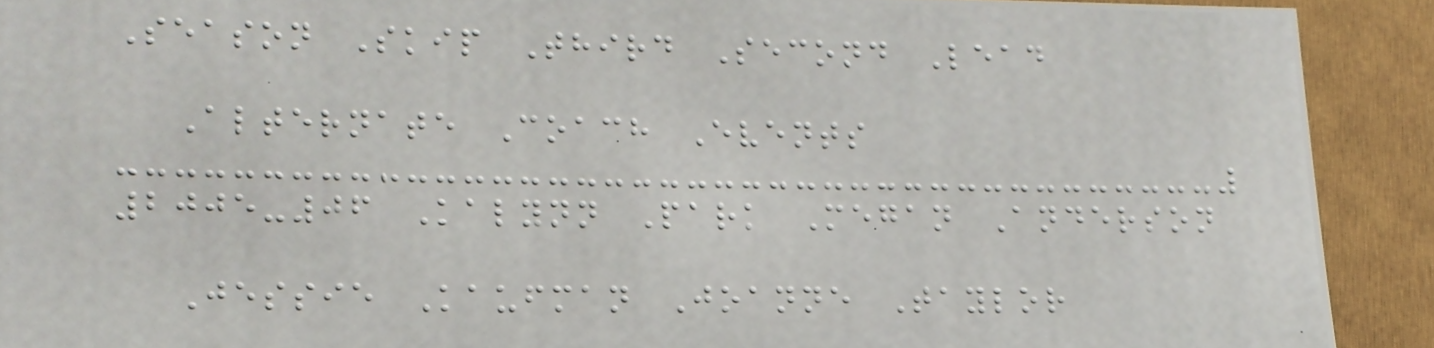Season Skip Third Second Lead
Alternate Coach Events
2005-06 Kalynn Park Megan Anderson
Jessie Kaufman Joanne Taylor
